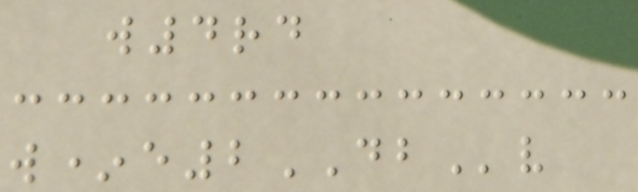w4rd
w*e2DBv
